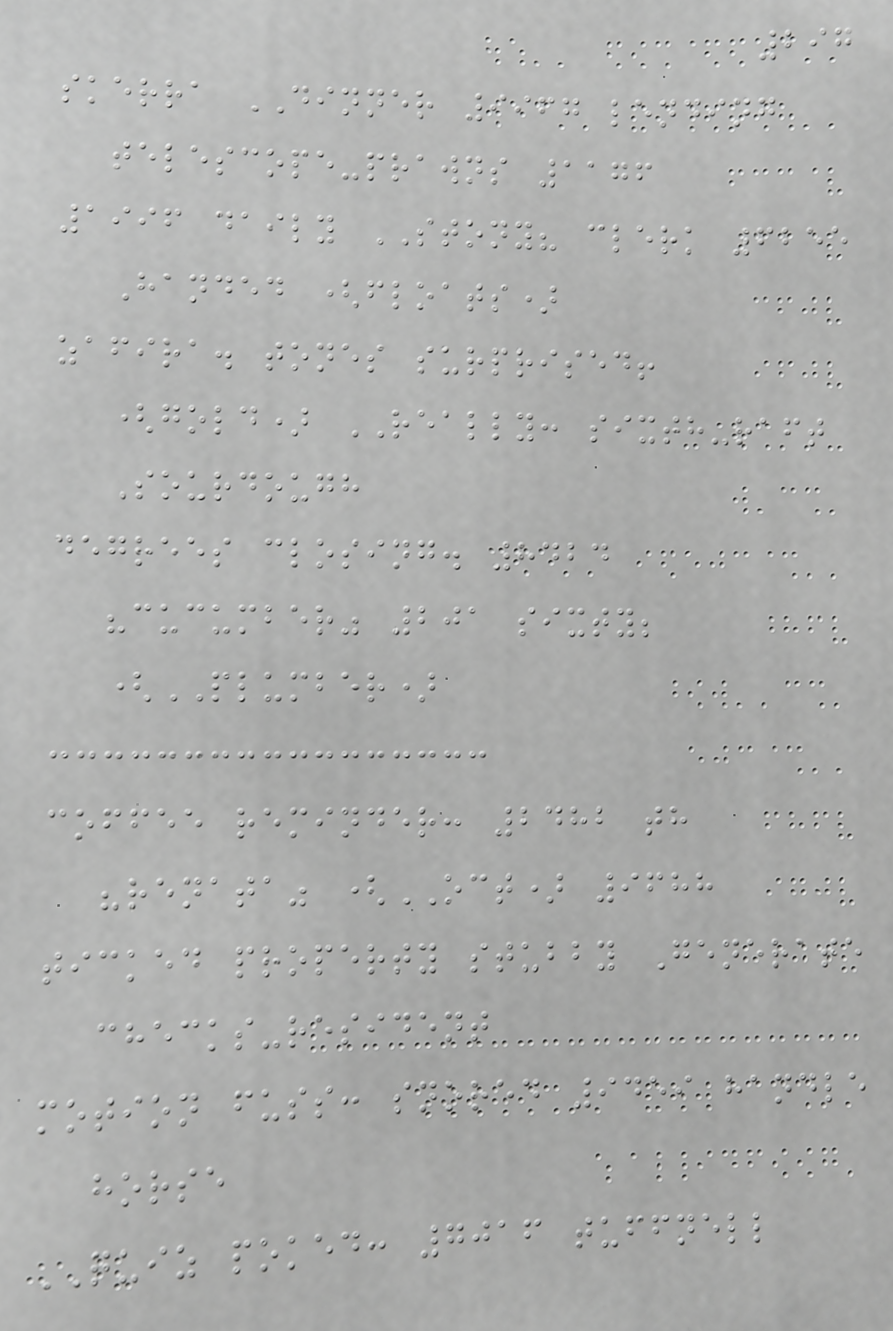297
skerra DINNER 9967 lending
telescope-prawns 1176
1996 daily STONY? clerk 6255
Handed (floats)
zafira. tones surprised!
(gold) REALLY: sixth-raft
Sourdough
degrees closing. 8424
"cucumber" 201 sixty;
(PLUMBER)
coffee reminder: 2482 th
"renata" (OCT) 9688
ticked property stubby Generate
checks-resident
motion fuss: snored 9459 handle
horse
QUIZ poked: 7016 tuffnell
